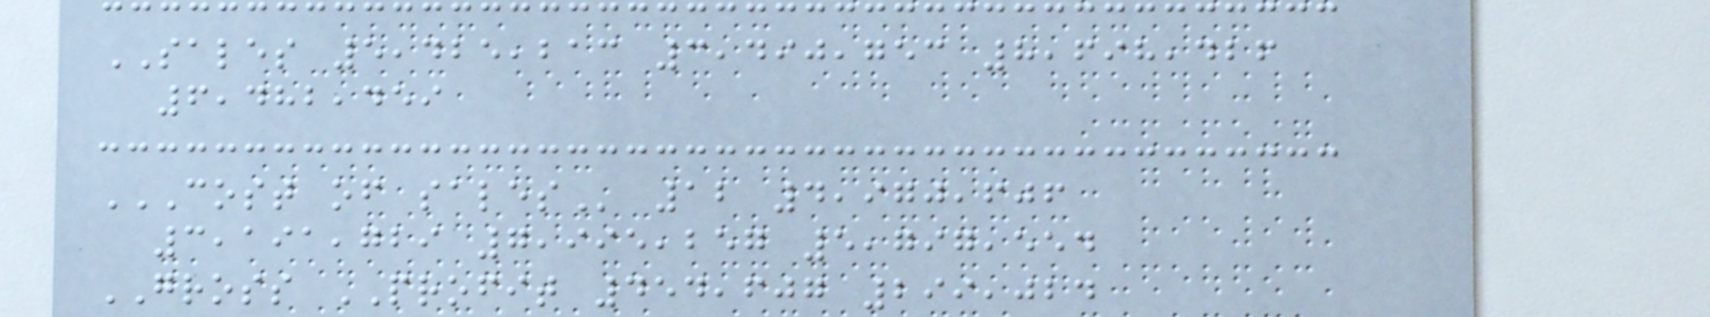SALES 5,425,213 3,490,753 8,698,426
6,482,459
COST OF SALES 12 4,970,606
3,191,729 7,995,257 5,797,554
GROSS PROFIT 454,607 299,024
